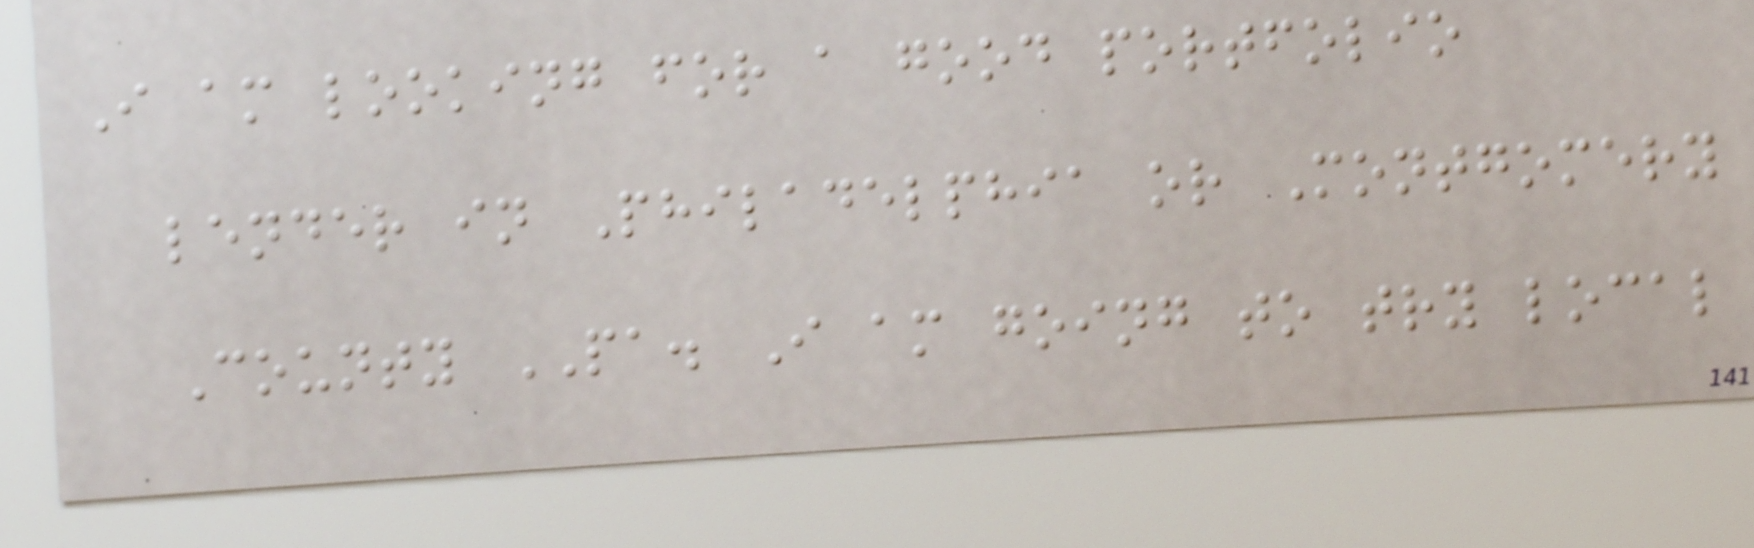I am looking for a good portfolio
lender in Philadelphia or Montgomery
County PA. I am going to try local
